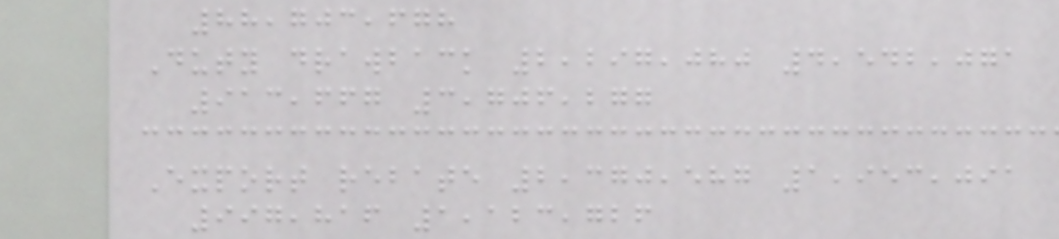88,703,678
Duty drawback 2,297,080 4,542,071
913,667 3,706,277
Export rebate 2,370,587 1,953,091
997,816 1,123,726
